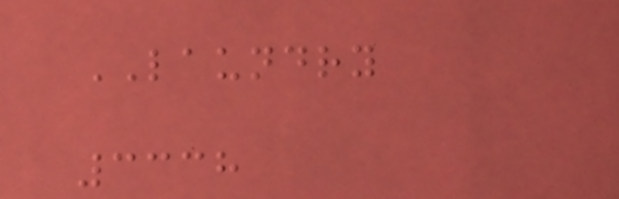LAUNDRY
3338
